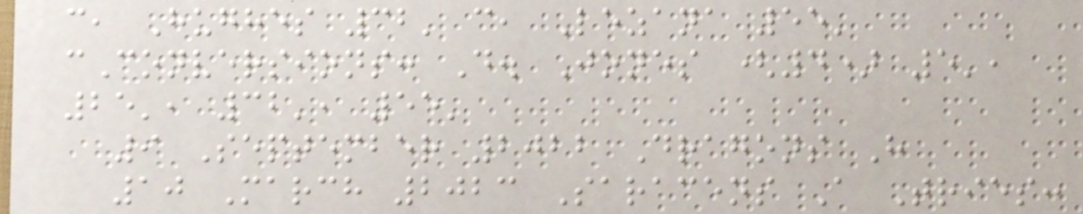c, Hughes 32' c, Lezana 55'
cConversions: D. Jones (4) 5',
25', 32', 55'
9 September 2022 Dragons H
10 March 2023 Saracens A Tries:
